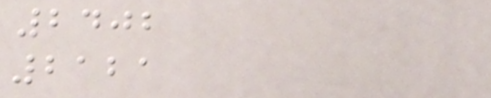2402
2121
